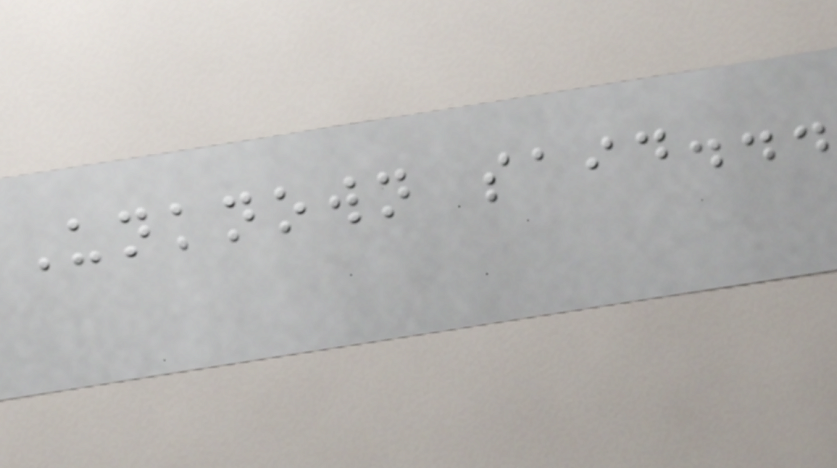Unknown said...
